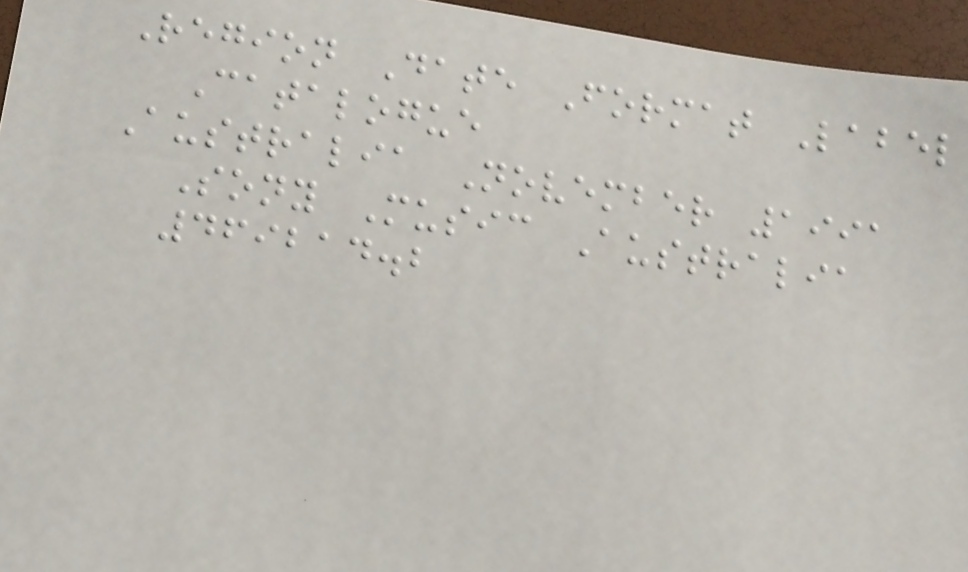Region Date Format Label
Catalogue
Australia November 1991
Sony Music Australia
469214.2
